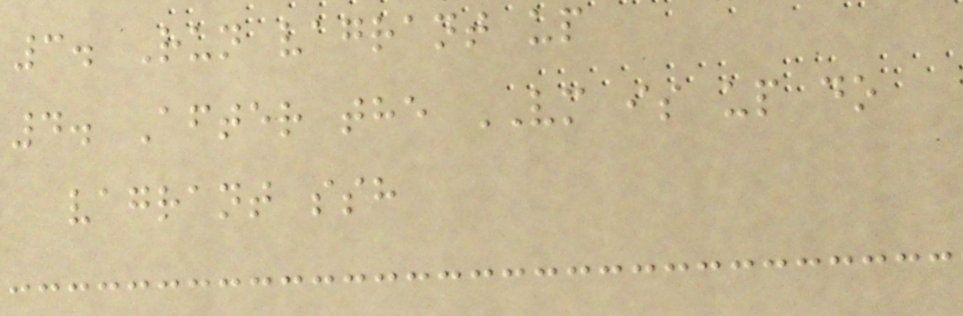3. Run vagrant up
4. After the VM is up do
vagrant ssh
